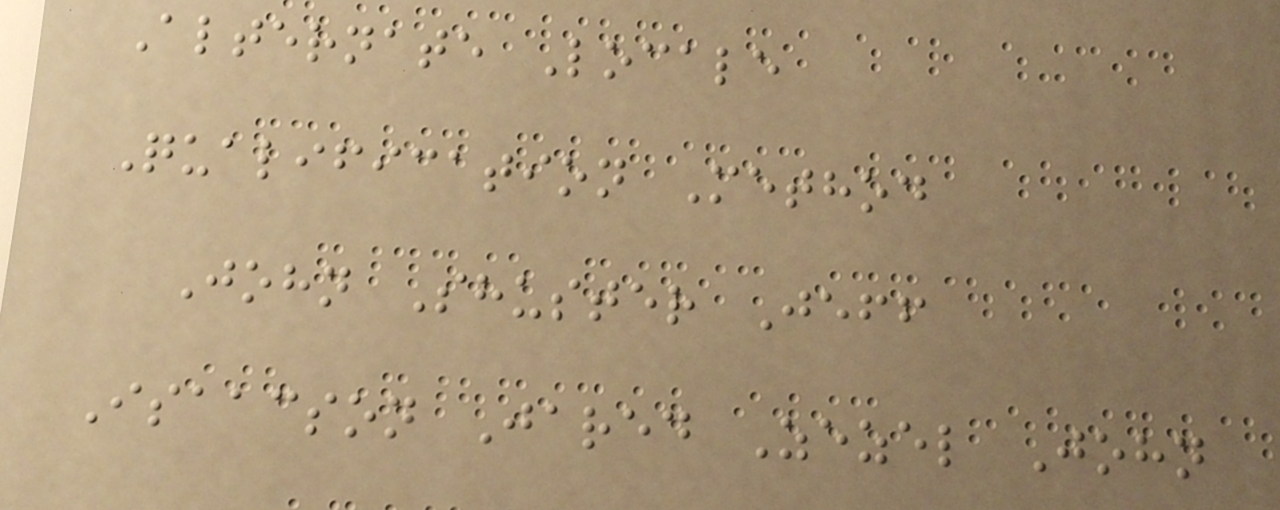Alternate Locale
Qualification Method
John Shuster Jeff
Isaacson Jared Zezel John
